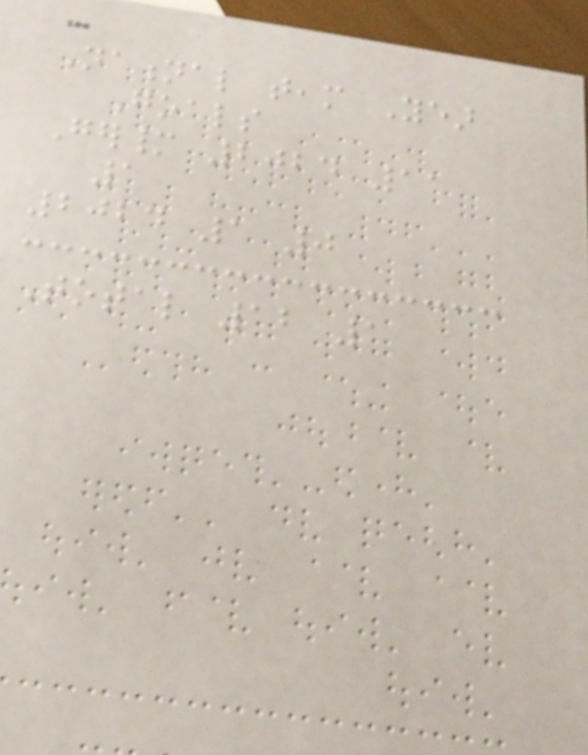National team Year
Goals
Germany 2024 11
1
2024 1 0
Total 12 1
